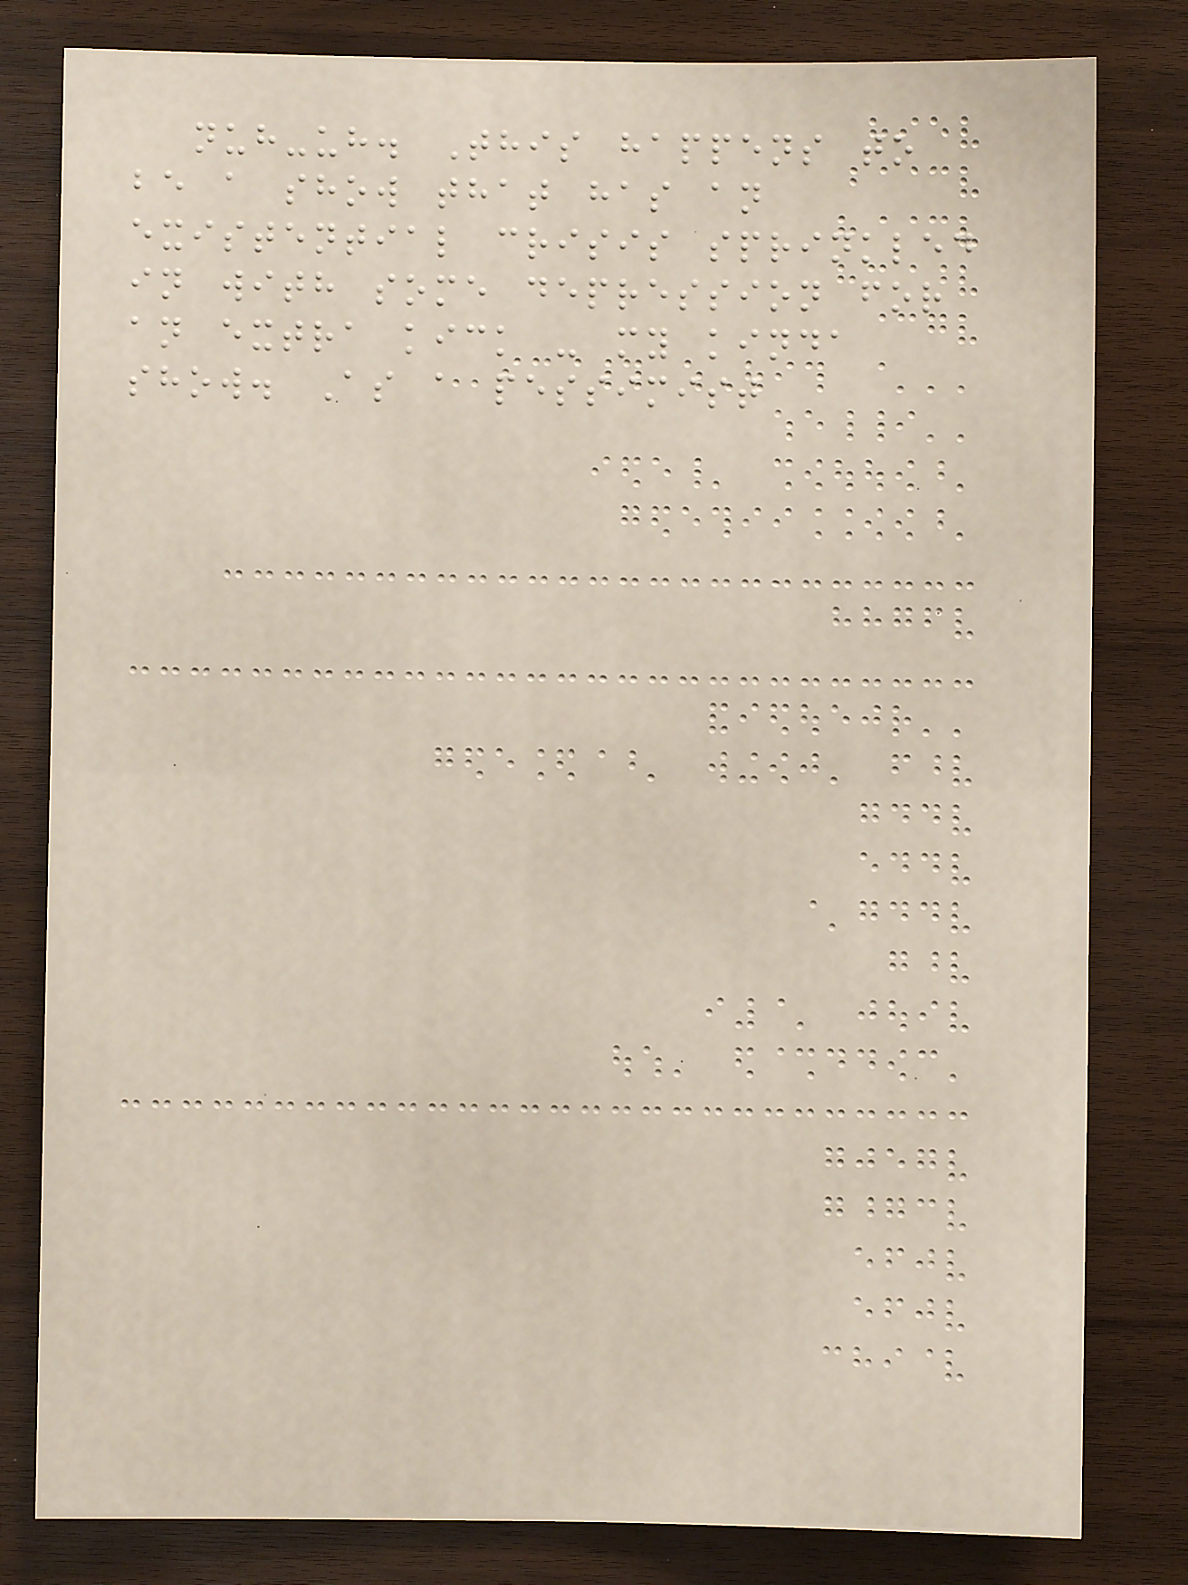nuh-uh. This happens to
be a show that has an
existential crisis sprinkled
in with some depression for
an extra kick - my kinda
show. As a pessimist
